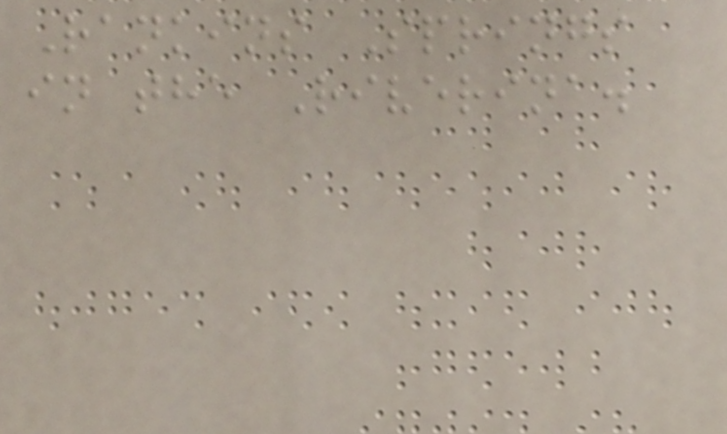Rankins Springs
in the Riverina.
